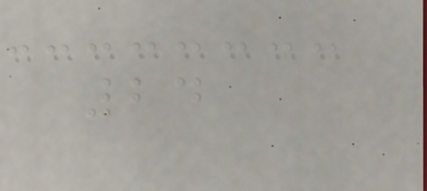24
